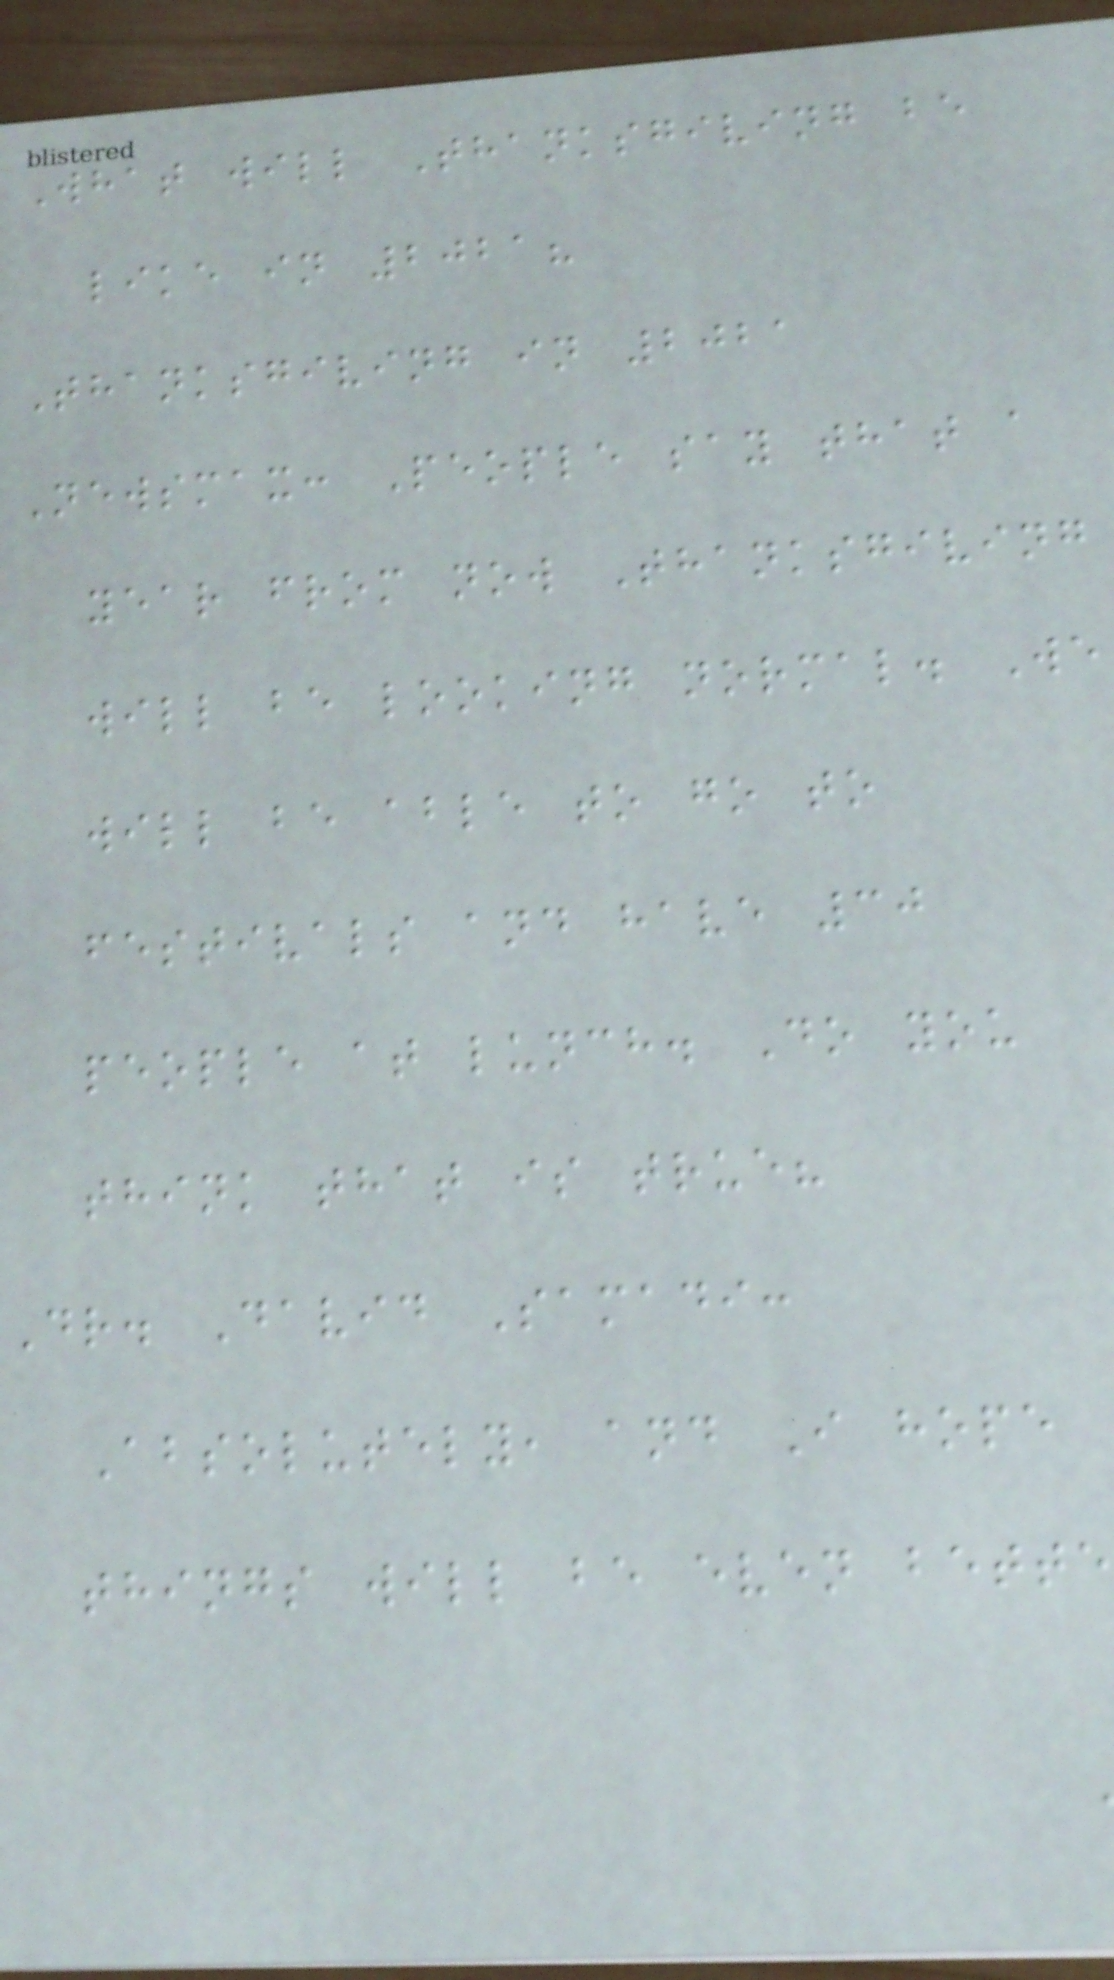What will Thanksgiving be
like in 2021?
Thanksgiving in 2021
Newsmax: People say that a
year from now Thanksgiving
will be looking normal. We
will be able to go to
festivals and have 30
people at lunch. Do you
think that is true?
Dr. David Samadi:
Absolutely, and I hope
things will be even bette
